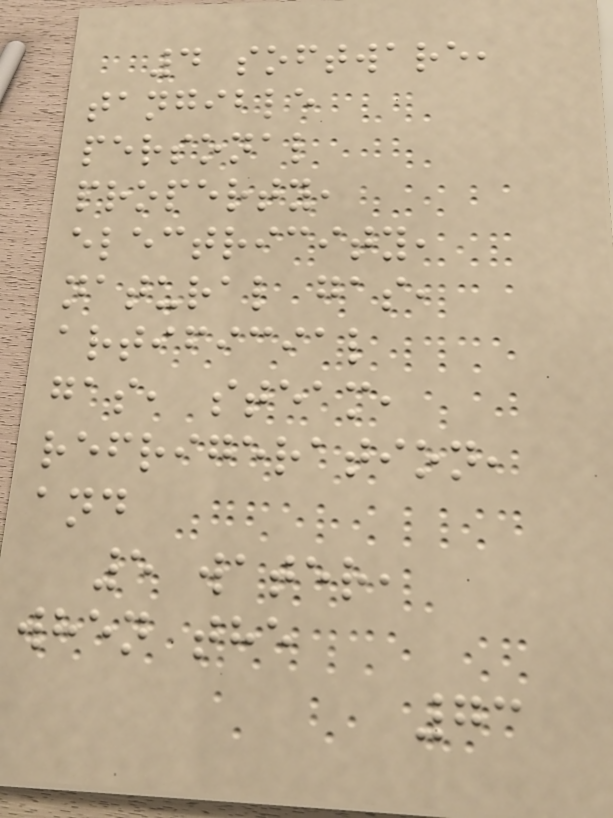4 software,
tangible
personal
property,
electricity,
natural gas,
artificial
gas, steam,
refrigeration,
and
5 water,
when the
73
